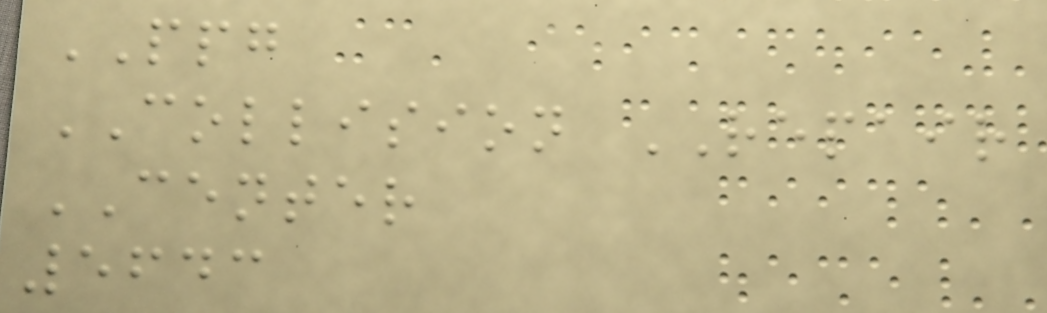PPG
COLLISION REPAIR
CENTER
5643
